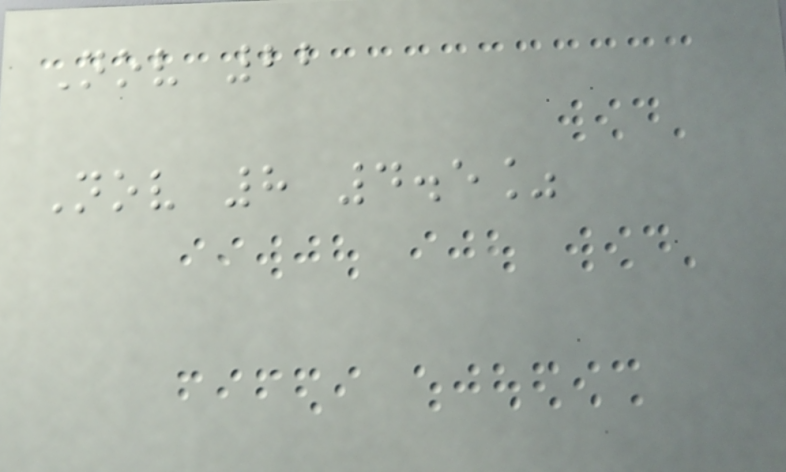Nov 22
Nov 8 4.5%
